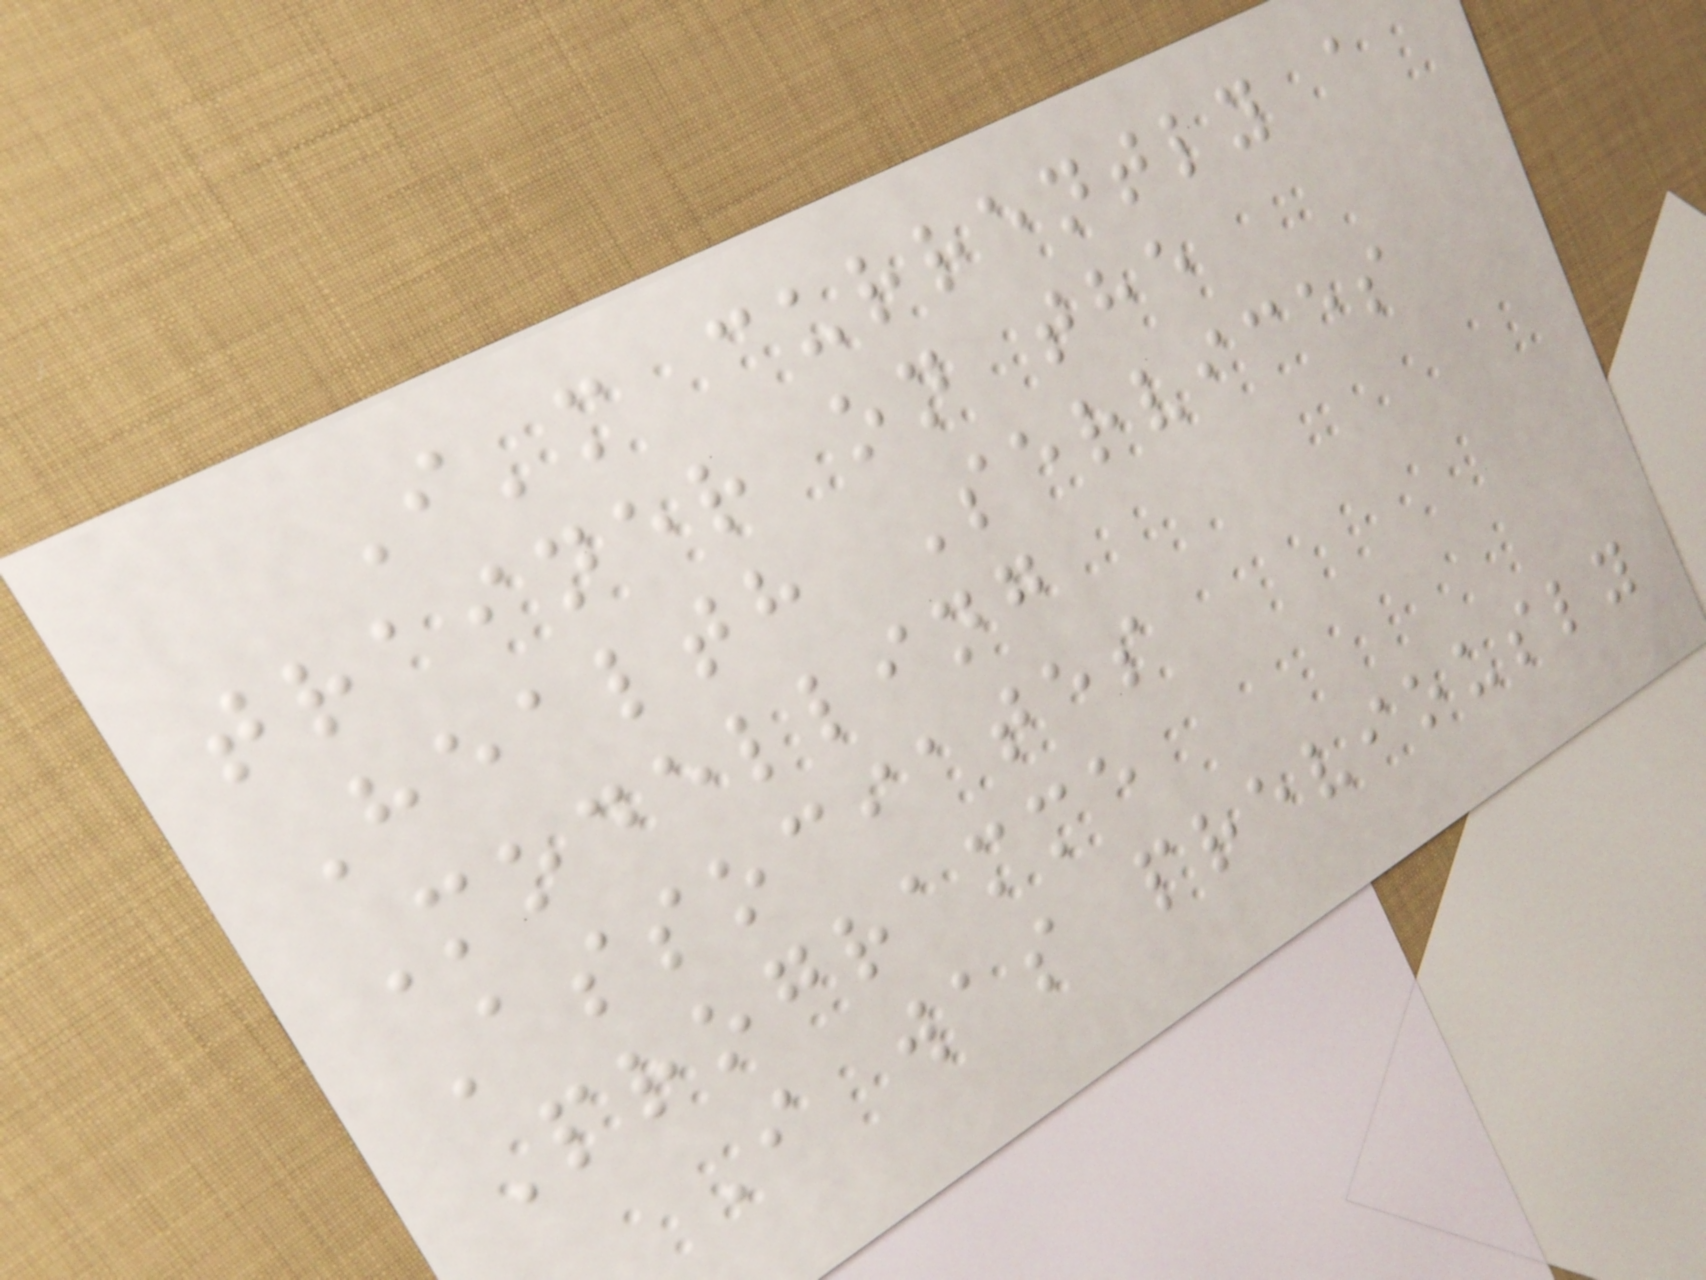I'm currently a
trainer on the
Health Services
Modelling
Associates
Programme
I was previously
